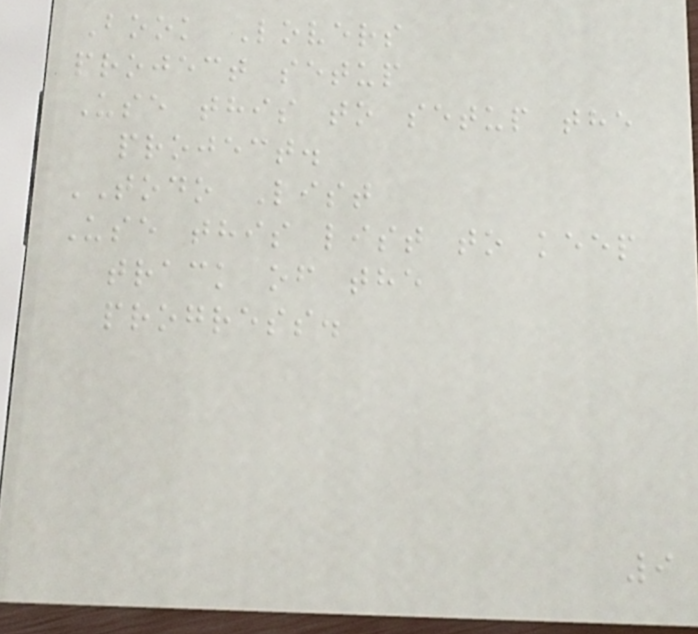Book Lovers
project setup
Use this to setup the
project.
TODO List
Use this list to keep
track of the
progress.
9
